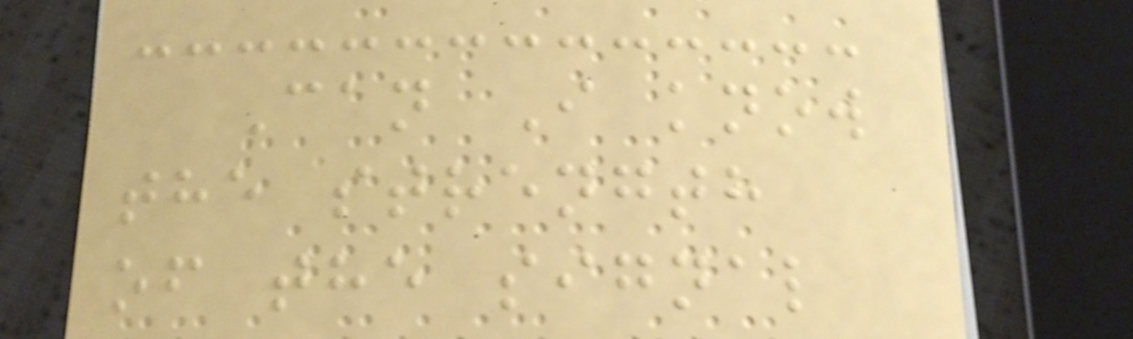Can I know
the strength
of the signal
